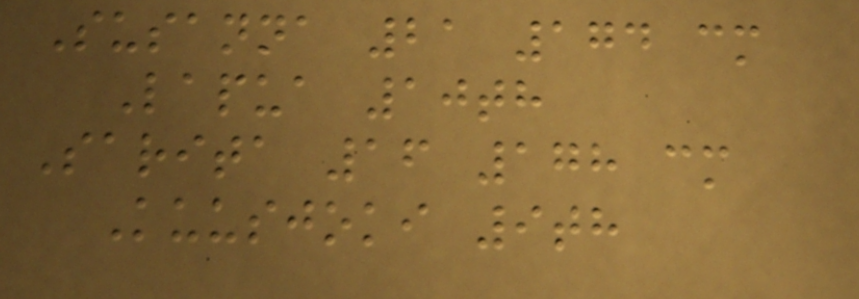Susanna 21 174 cm
Lapua 10th
Sarita 16 178 cm
Kuusjoki 9th
